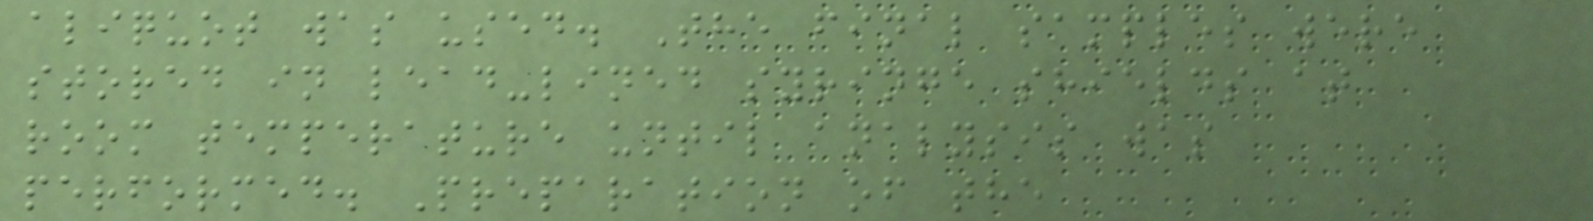aliquot was used. The final samples were
stored in lead-lined syringe shields at
room temperature until analysis was
performed. Preparation of the
